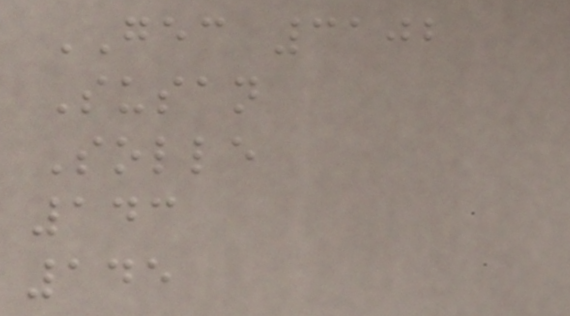GEC 3102
Susan
Solle
143
145
